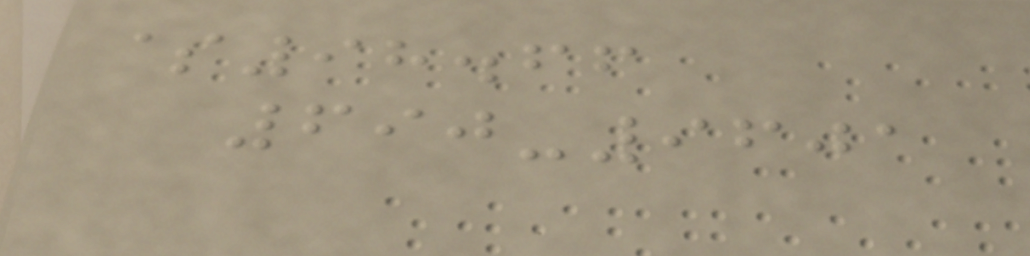$98.66
690-9601
